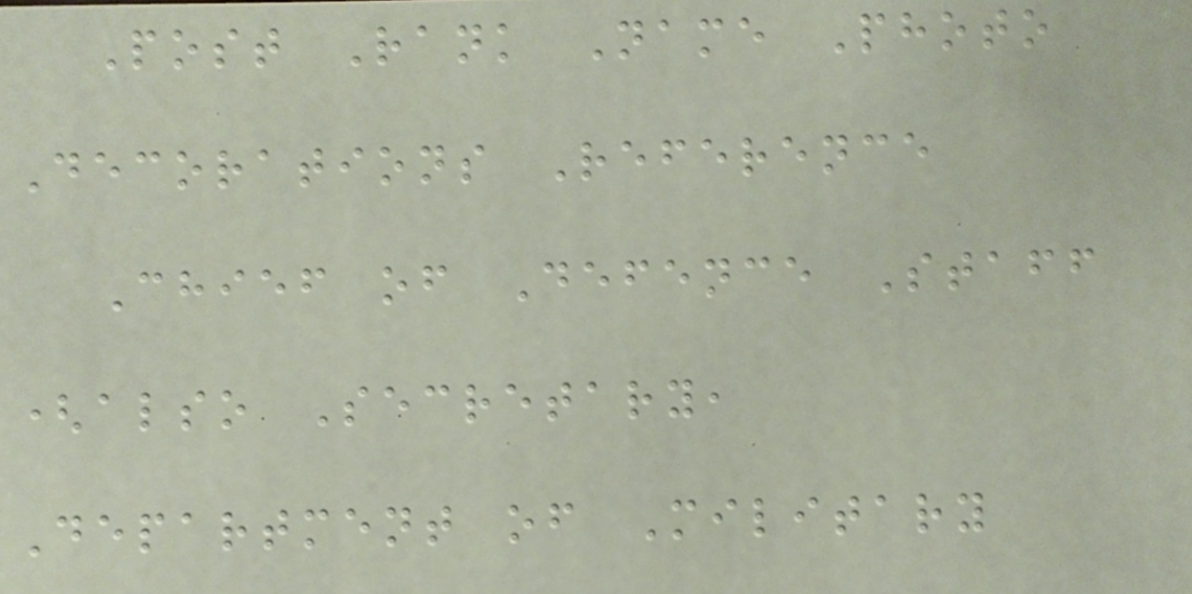Post Rank Name Photo
Decorations Reference
Chief of Defence Staff
(also Secretary,
Department of Military
